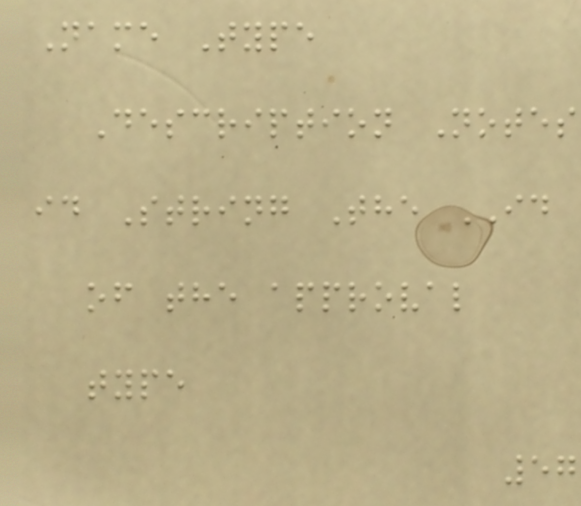Name Type
Description Notes
id String The ID
of the approval
type
57
